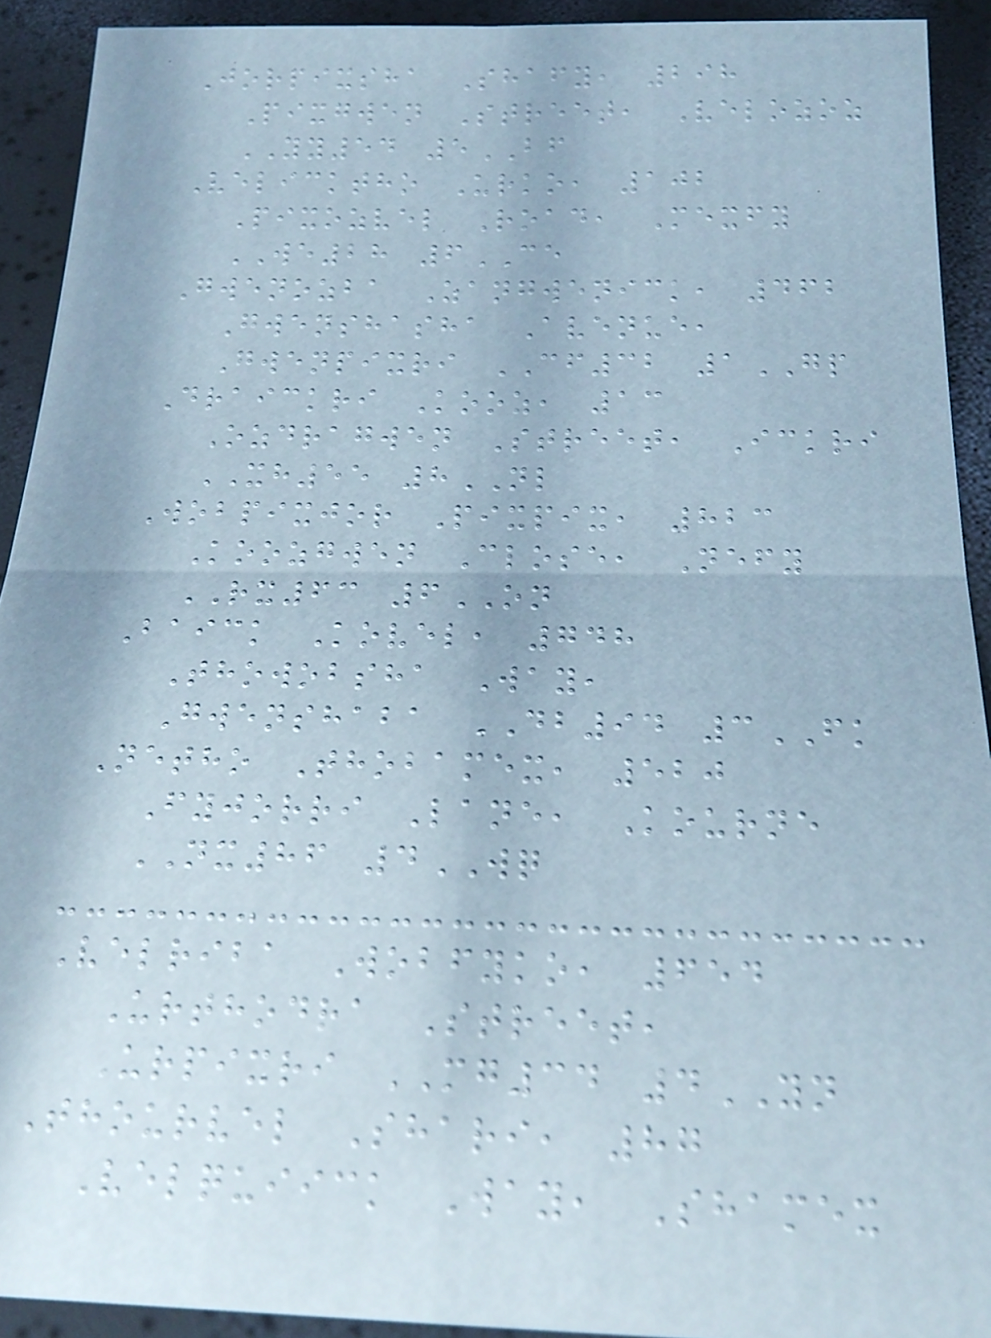Jorpixsha Shafy, 298
Pixgwen Street, Velozoz
YY54 5BF
Velicktho Urko, 102
Pixozvel Road, Mexfy
WE28 6CE
Gwenozba Zangwenick, 462
Gwenshasha Avenue,
Gwenpixri CF32 1GP
Draickri Kooz, 13
Ozdragwen Street, Ickri
XH55 8NL
Wobpixjor Pixpix, 823
Koozgwen Close, Nefy
RX63 6ON
Baick Kovel, 748
Thowobsha Way,
Gwenshaba DB94 3FK
Netho Thobamex, 520
Fyjorri Lane, Kourne
NX86 4WQ
Velriba Wobfyko, 654
Urthodra Street,
Urpixri MG34 4YN
Thourvel Shari, 87
Velquiick Way, Shamex
